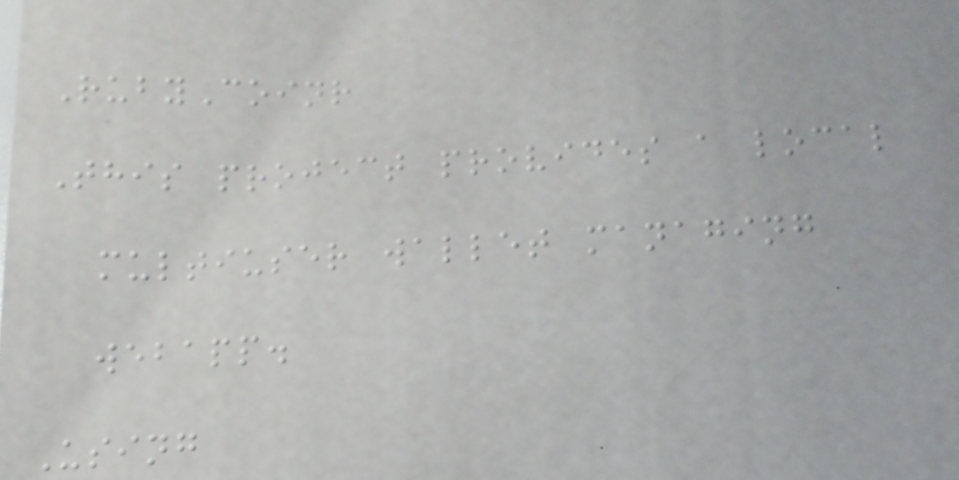RubyCoinr
This project provides a local
multiuser wallet managing
webapp.
Using
